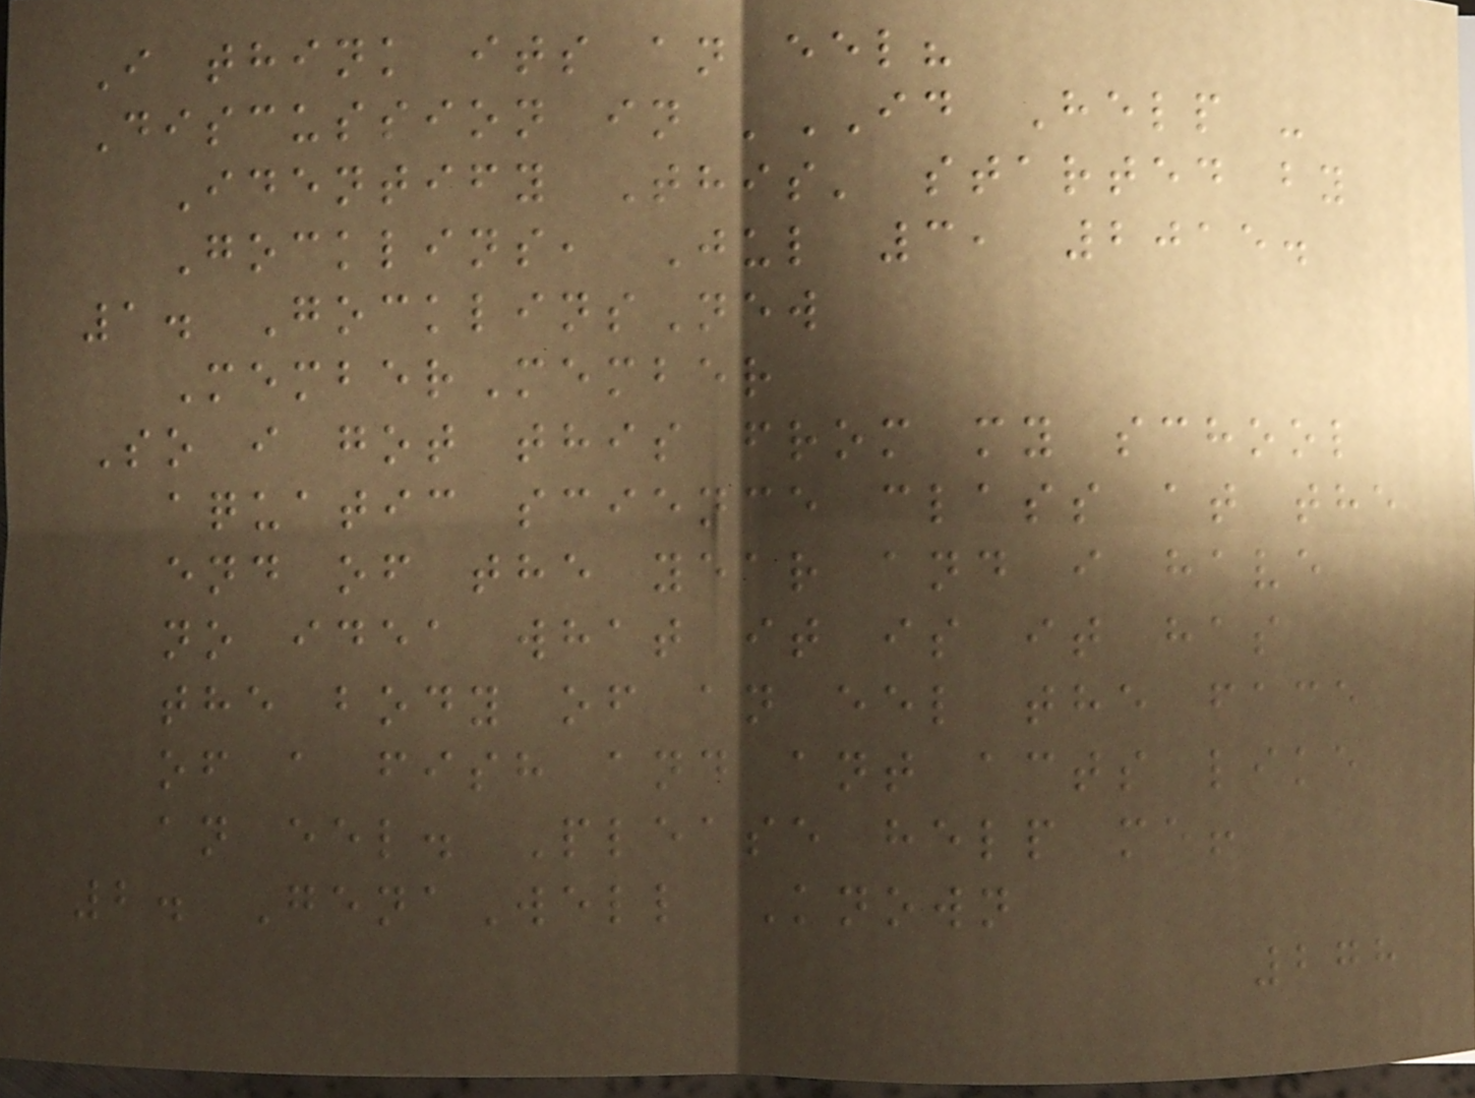I think its an eel?
Discussion in 'ID Help -
Identify This' started by
Gocklins, Jul 3, 2015.
1. GocklinsNew
MemberMember
So i got this from my school
aquatic science class at the
end of the year and i have
no idea what it is it has
the body of an eel the face
of a fish and ant acts like
an eel. Please help me!
2. GenaWell Known
278
